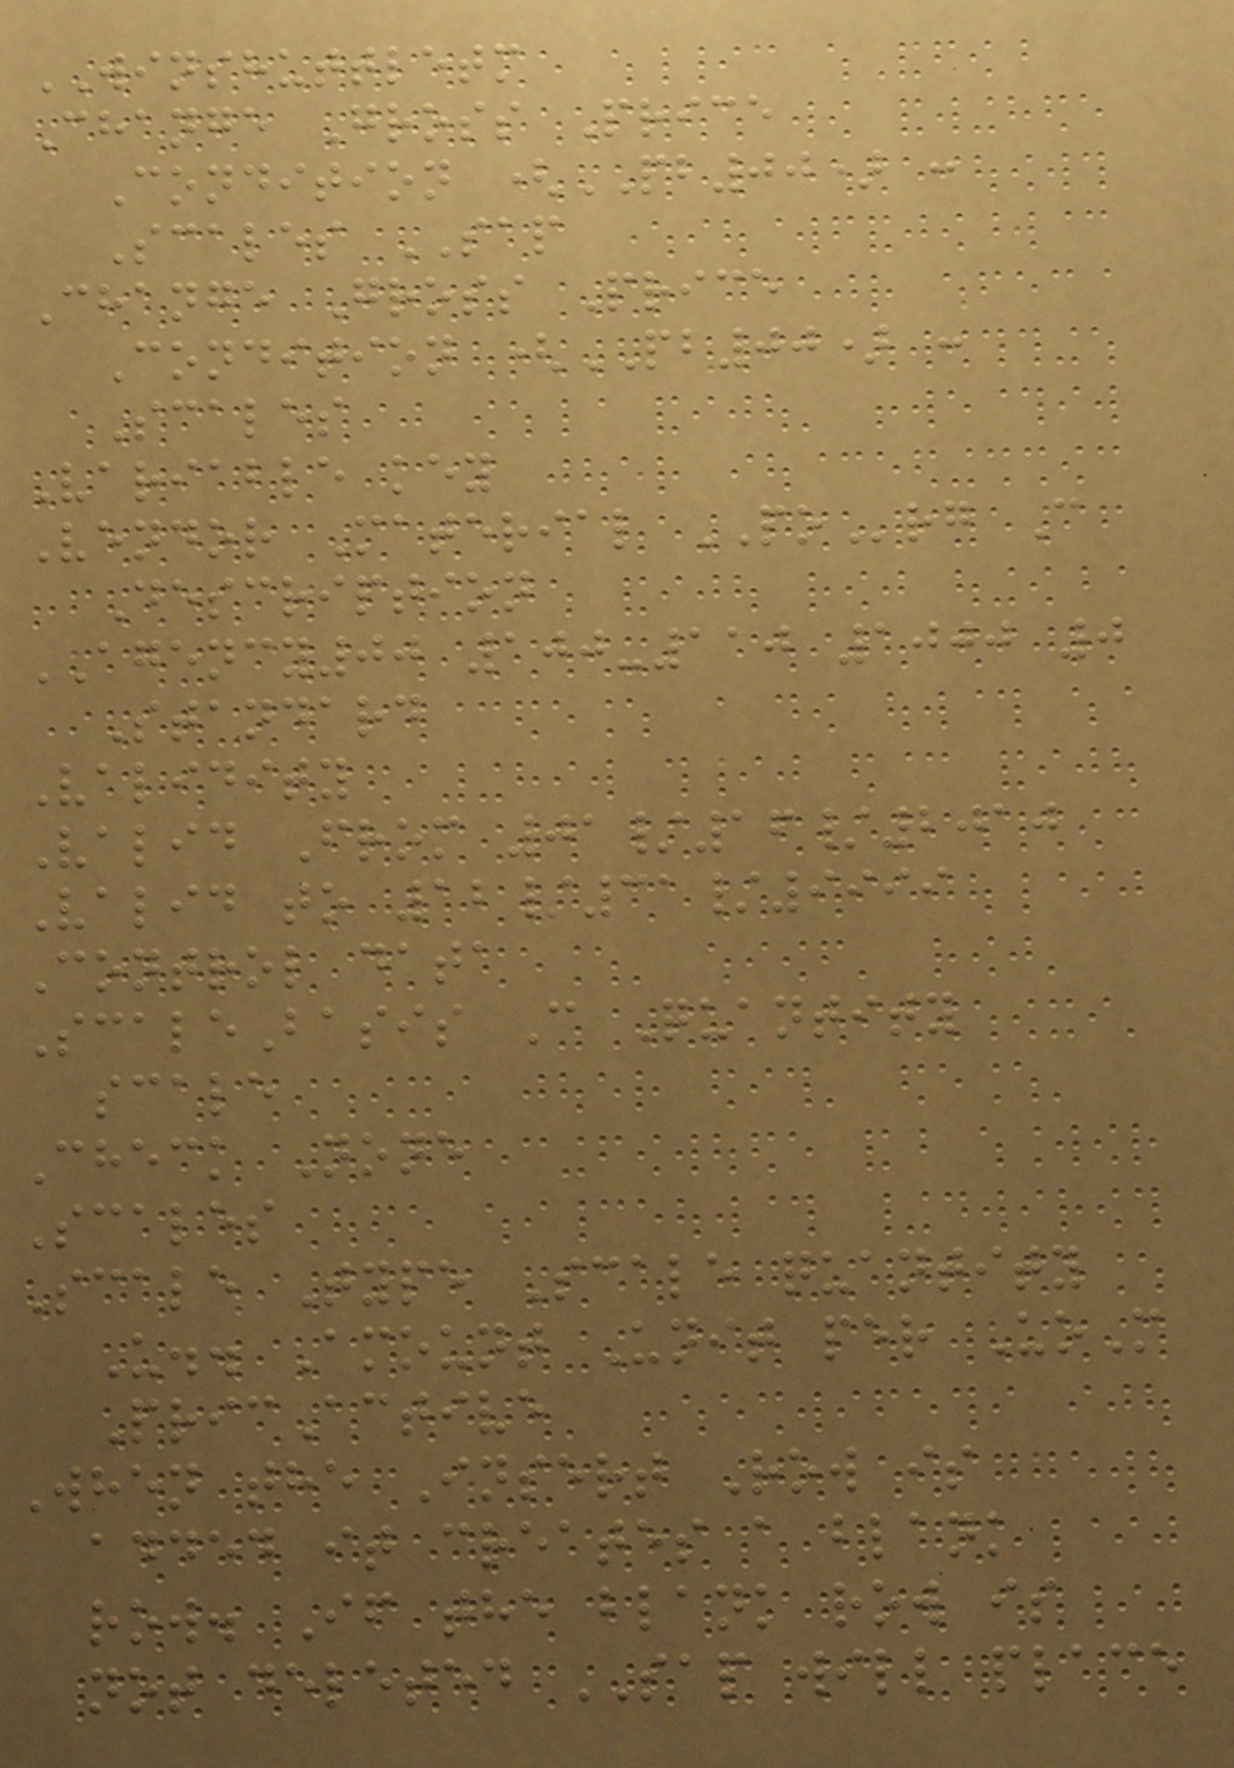WINSHUTTLETM
Change Gross Price
Condition (PB00) :
Scales SAP
Change Gross Price
Condition (PB00) :
Scales
Variable key
Vendor Material POrg C
Description
AGENCY00 100-110 1000 0
Standard
Validity
Valid From 01/16/2010
Valid to 12/31/9999
Control data
ScaleBasis C Quantity
scale
Check None
Scales
Scale Type Scale quantity
U.. Amount Unit per UoM
PricActive
When the Insert Row is
added it creates a blank
row. If the blank row is
not deleted SAP will place
